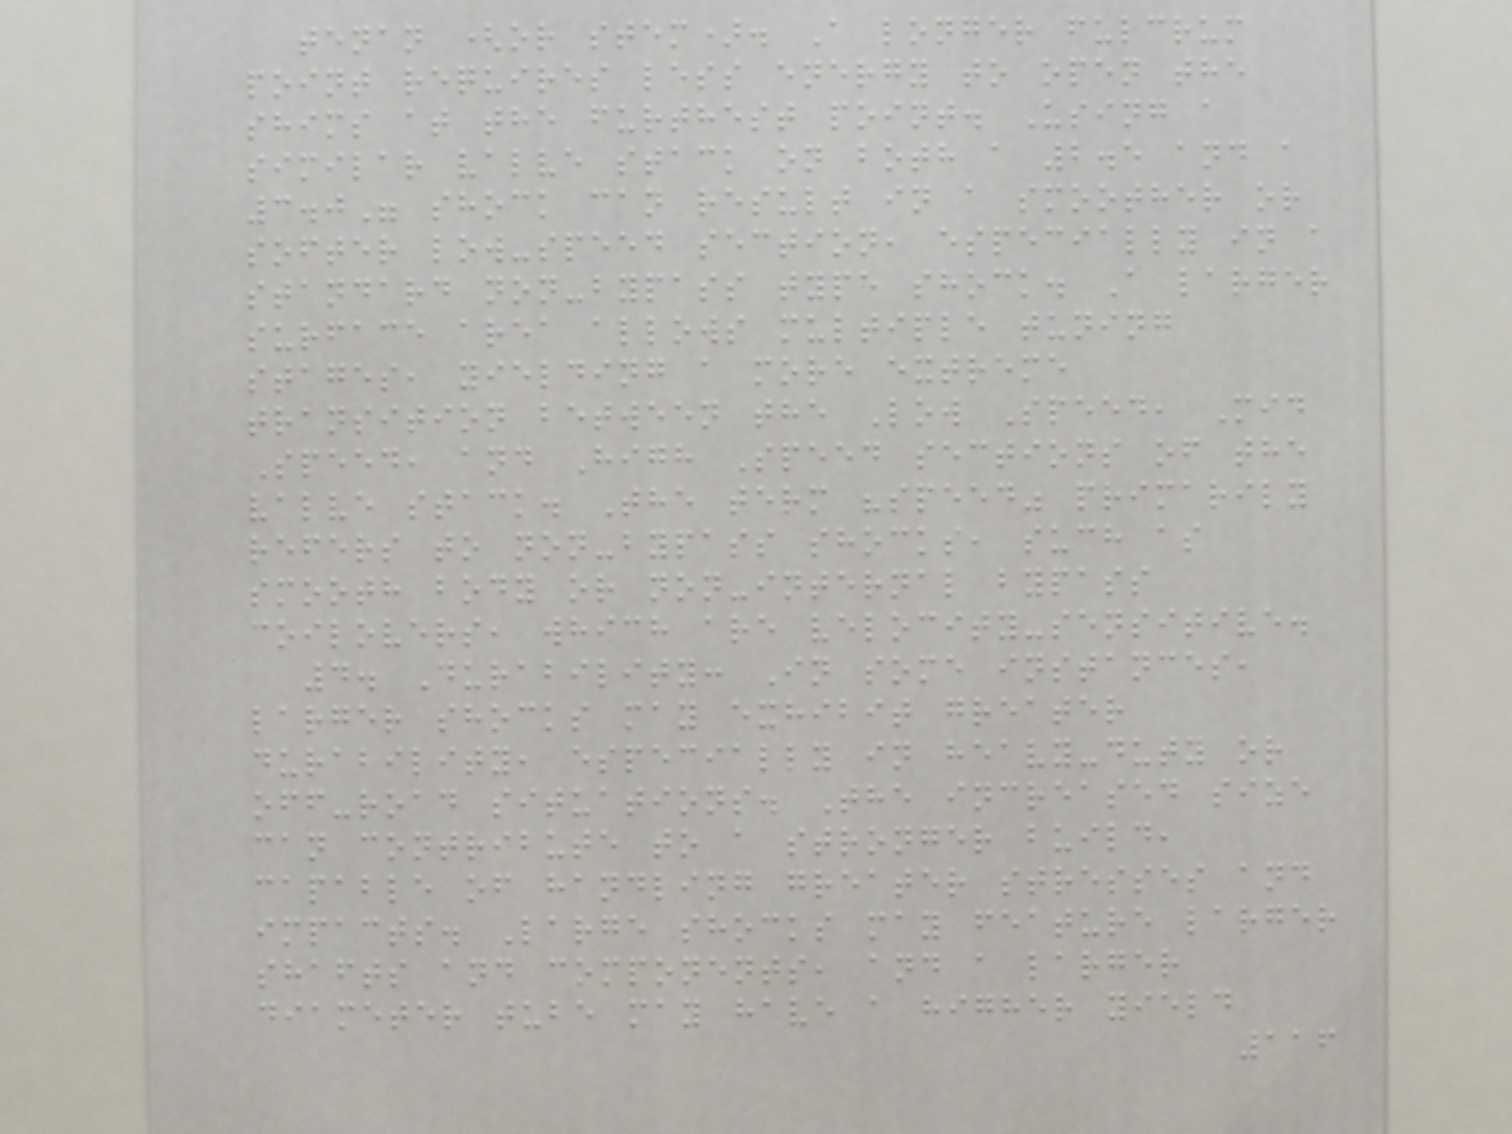tenan (or stem). A longer fulcrum
point requires less energy to open the
shims at the furthest point. Using a
similar valve stack on both a 2.5 and a
3.0" shock can result in a smoother or
softer low-speed section, especially in a
standard non-bypass type shock. A larger
surface area allows multiple tuning
stages, yielding a more extreme
transition between the Low Speed, Mid
Speed, and High Speed sections of the
valve stack. The term "speed" primarily
refers to non-bypass shocks, such as
smooth body or non-internal bypass
coilovers, which are velocity-sensitive.
4. Durability: In some instances,
larger shocks may exhibit greater
durability, especially in heavy-duty or
off-road situations. The increased size
can contribute to a stronger build,
capable of handling greater stresses and
impacts. Large shocks may feature larger
shafts and components, and a larger
diameter tube may have a higher yield
116
